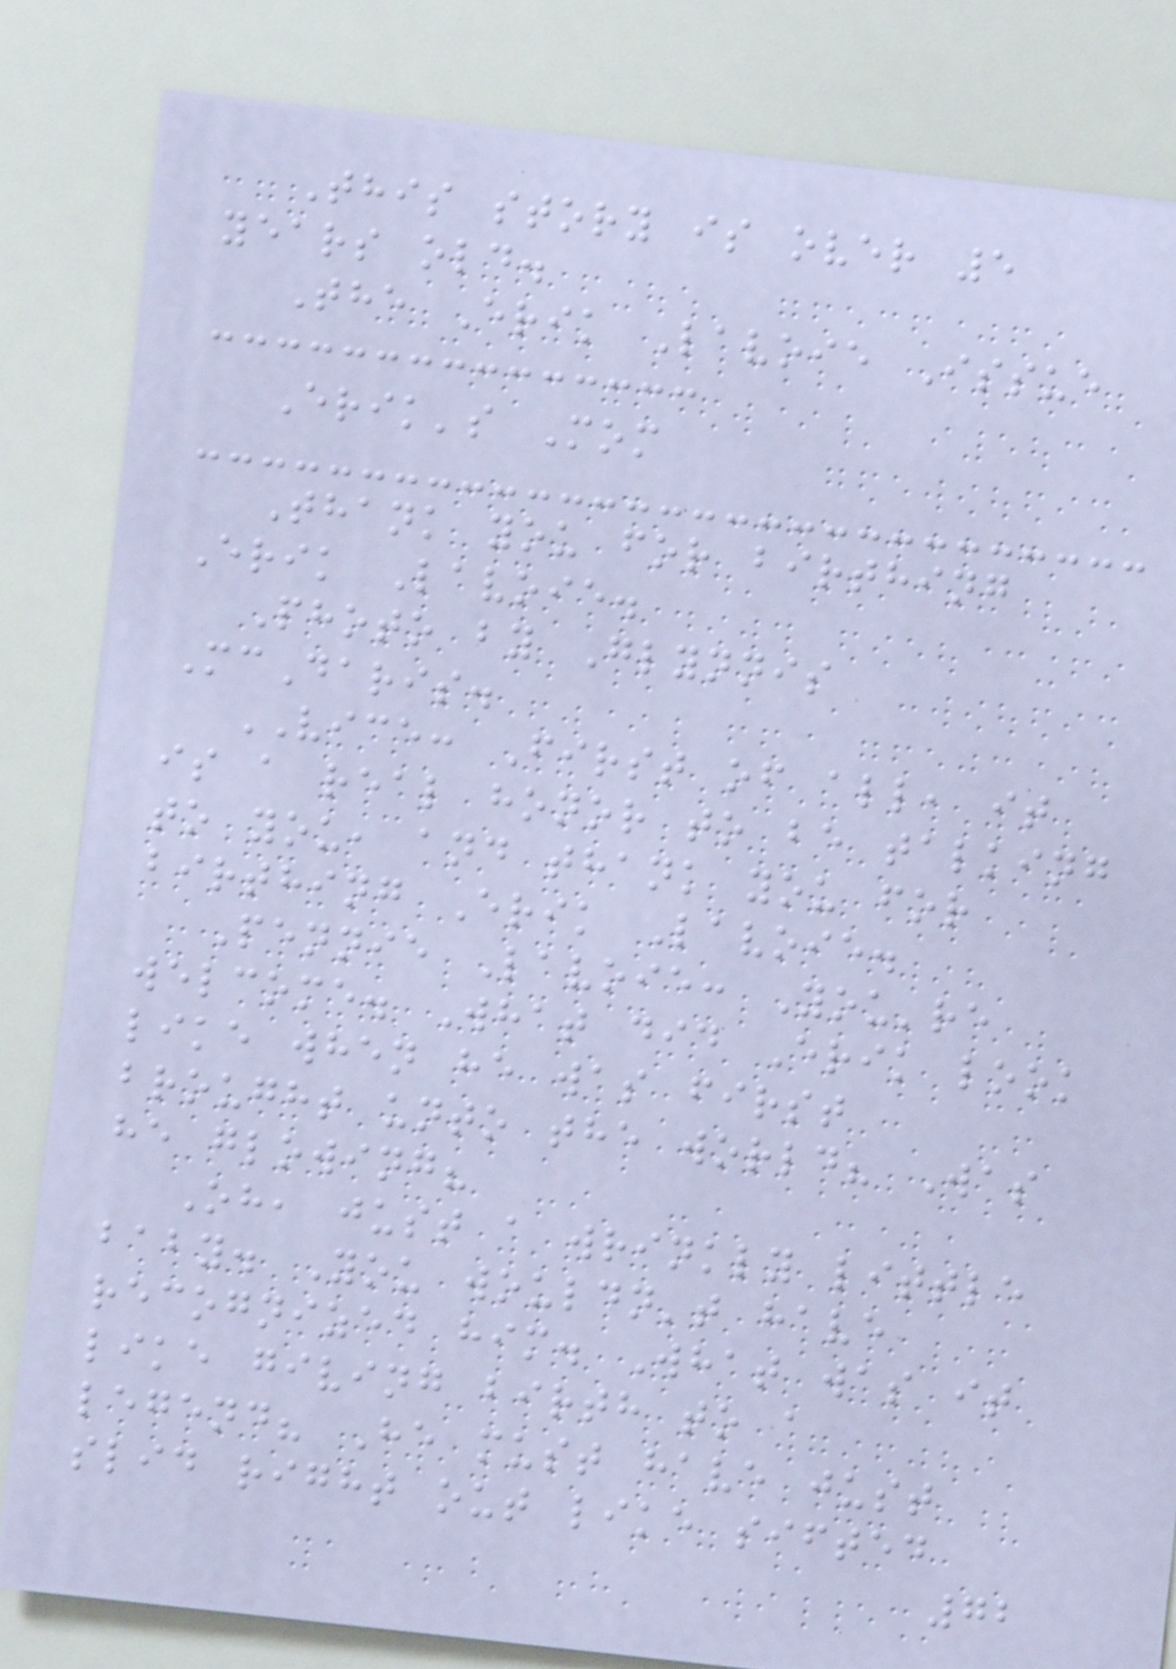This story is over 5
years old.
The Erik Lavoie Issue
Erik's Mom
Thank you for birthing
Erik Lavoie.
Photo by Glynnis
McDaris.
VICE: First of all, it
is a real honor to be talking
to you, and thank you for
birthing Erik Lavoie.
Pennie Lavoie: You're
welcome. What did Erik look
like when he was first
brought unto the world? Was
he glowing?
Oh, just a wrinkly little
baby. You wouldn't have
recognized him. What was it
like giving birth to a
legend? He must have just
slid right out like sifted
72
